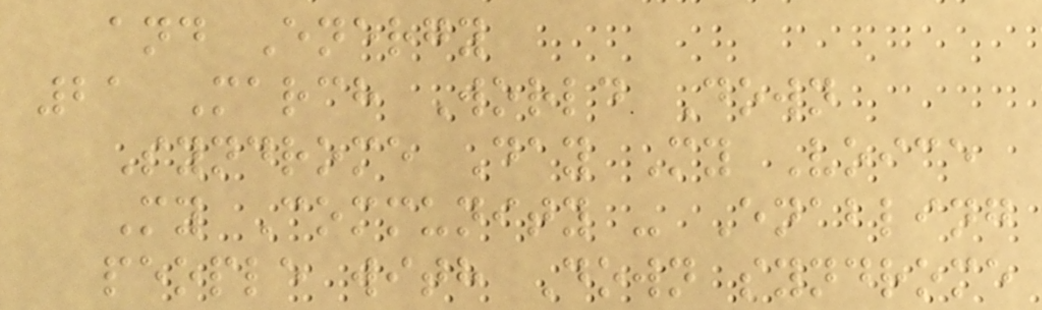and Energy
21 March World Down
Syndrome Day My Voice
My Community - Enabling
people with Down syndrome
